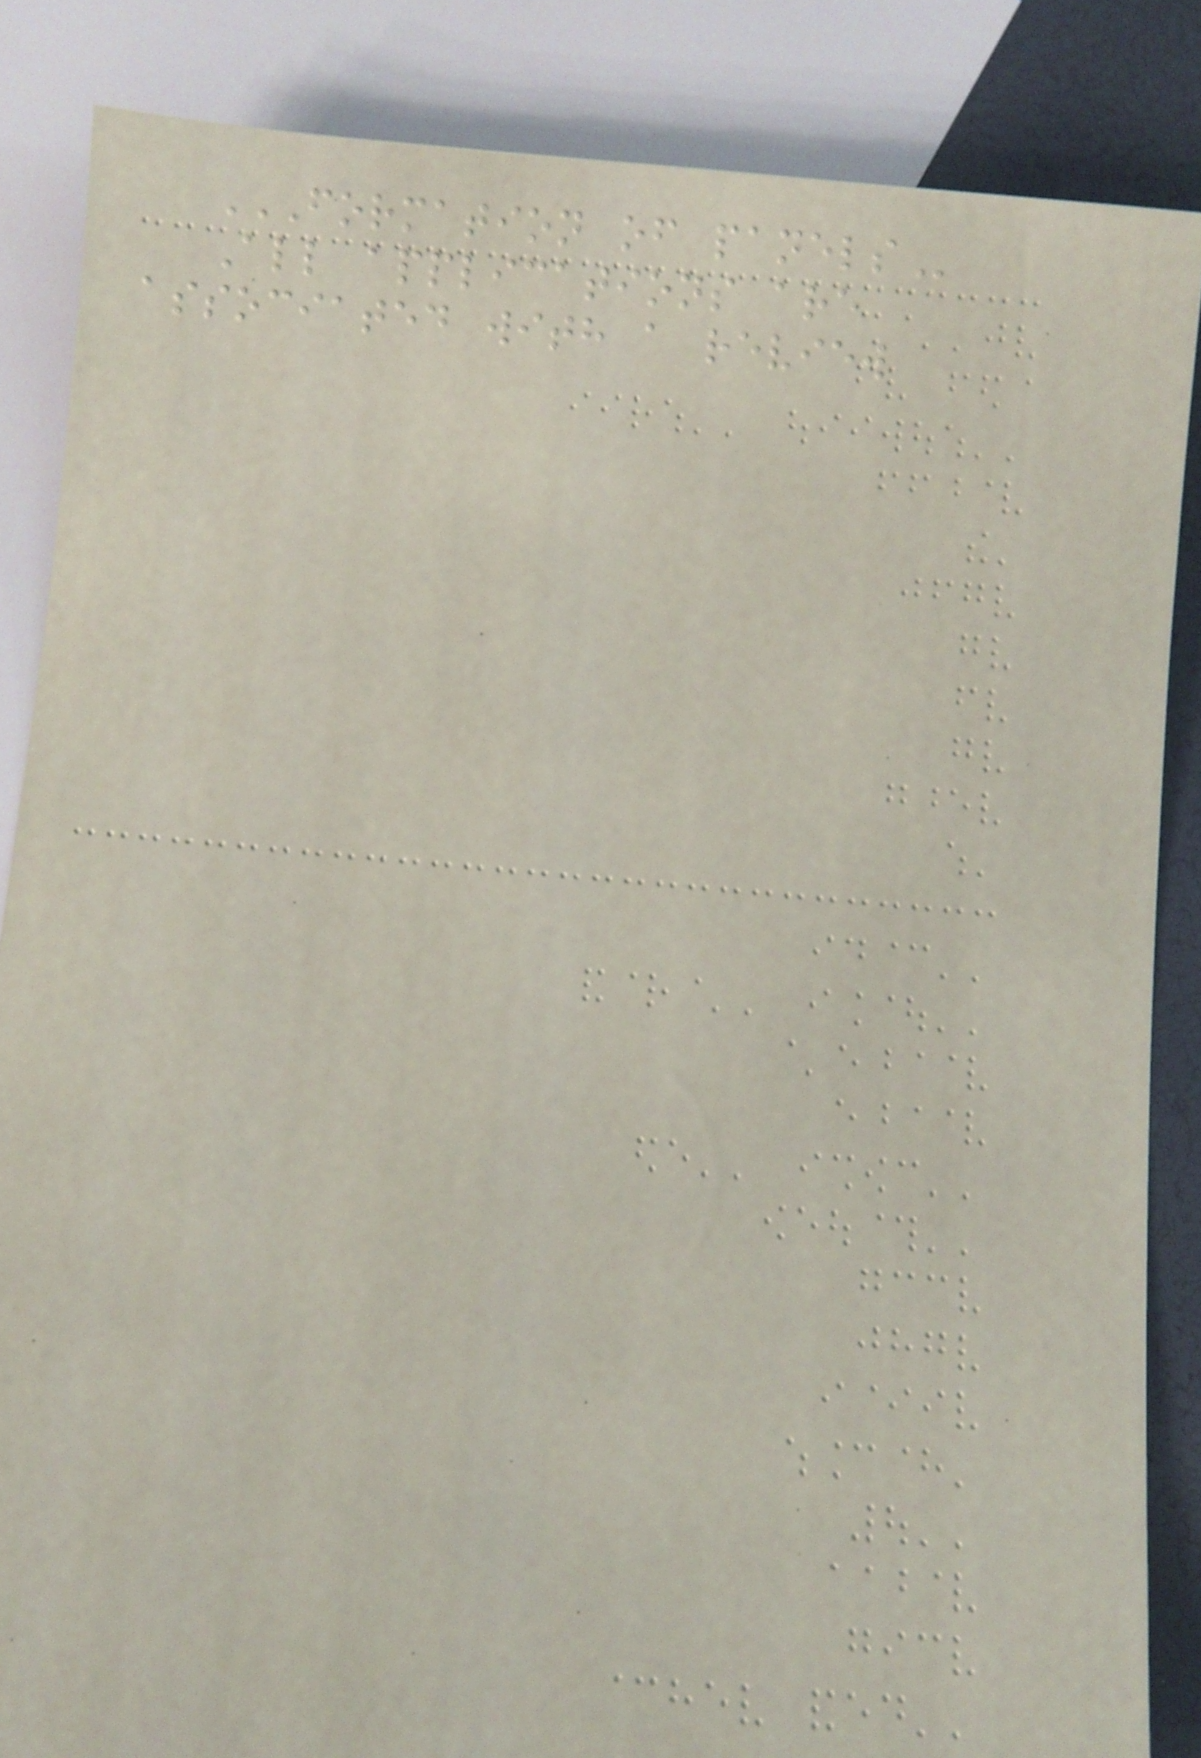FORMATION OF PANELS
All applications are
associated with a review
